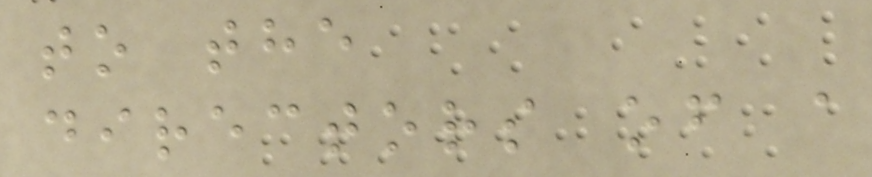to the
directors of a
